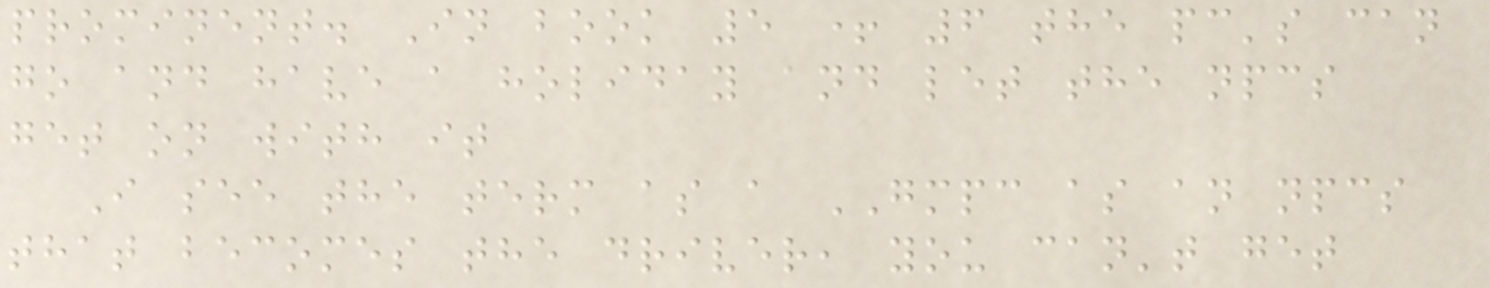prominent. In book 5 + 6 the pc's can
go and have a holiday and let the npcs
get on with it
I see the term as a GMPC as an npcs
that becomes the driver, you can't get
